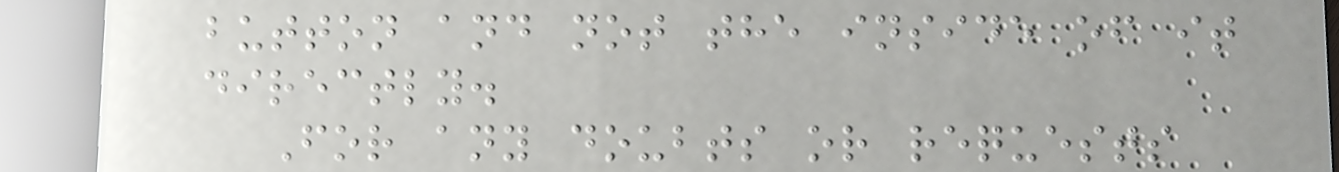button and not the inside of it
directly.
For any doubts or requests
